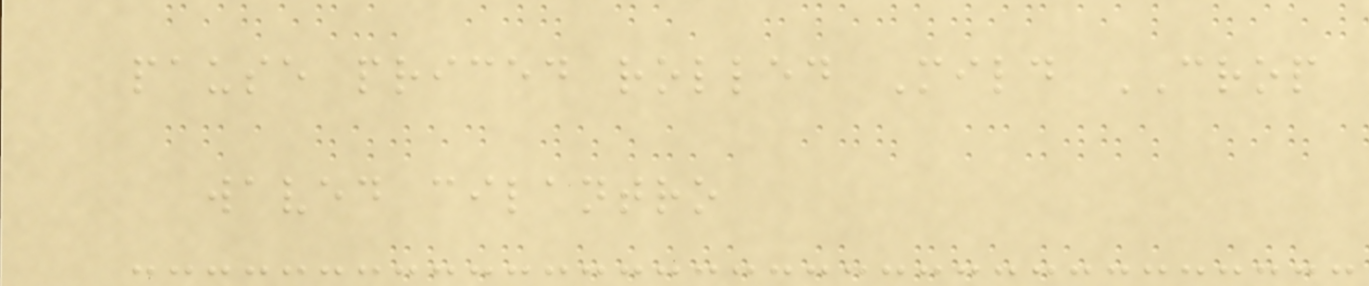pause priced rolled Mild CROP
waved cilantro
